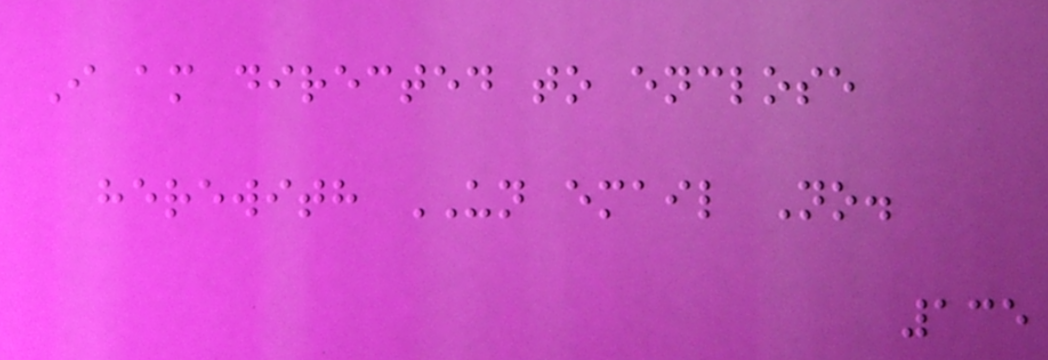I am directed to enclose
herewith UN email No.
135
